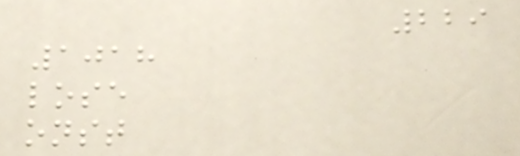229
1018
lose
onst
